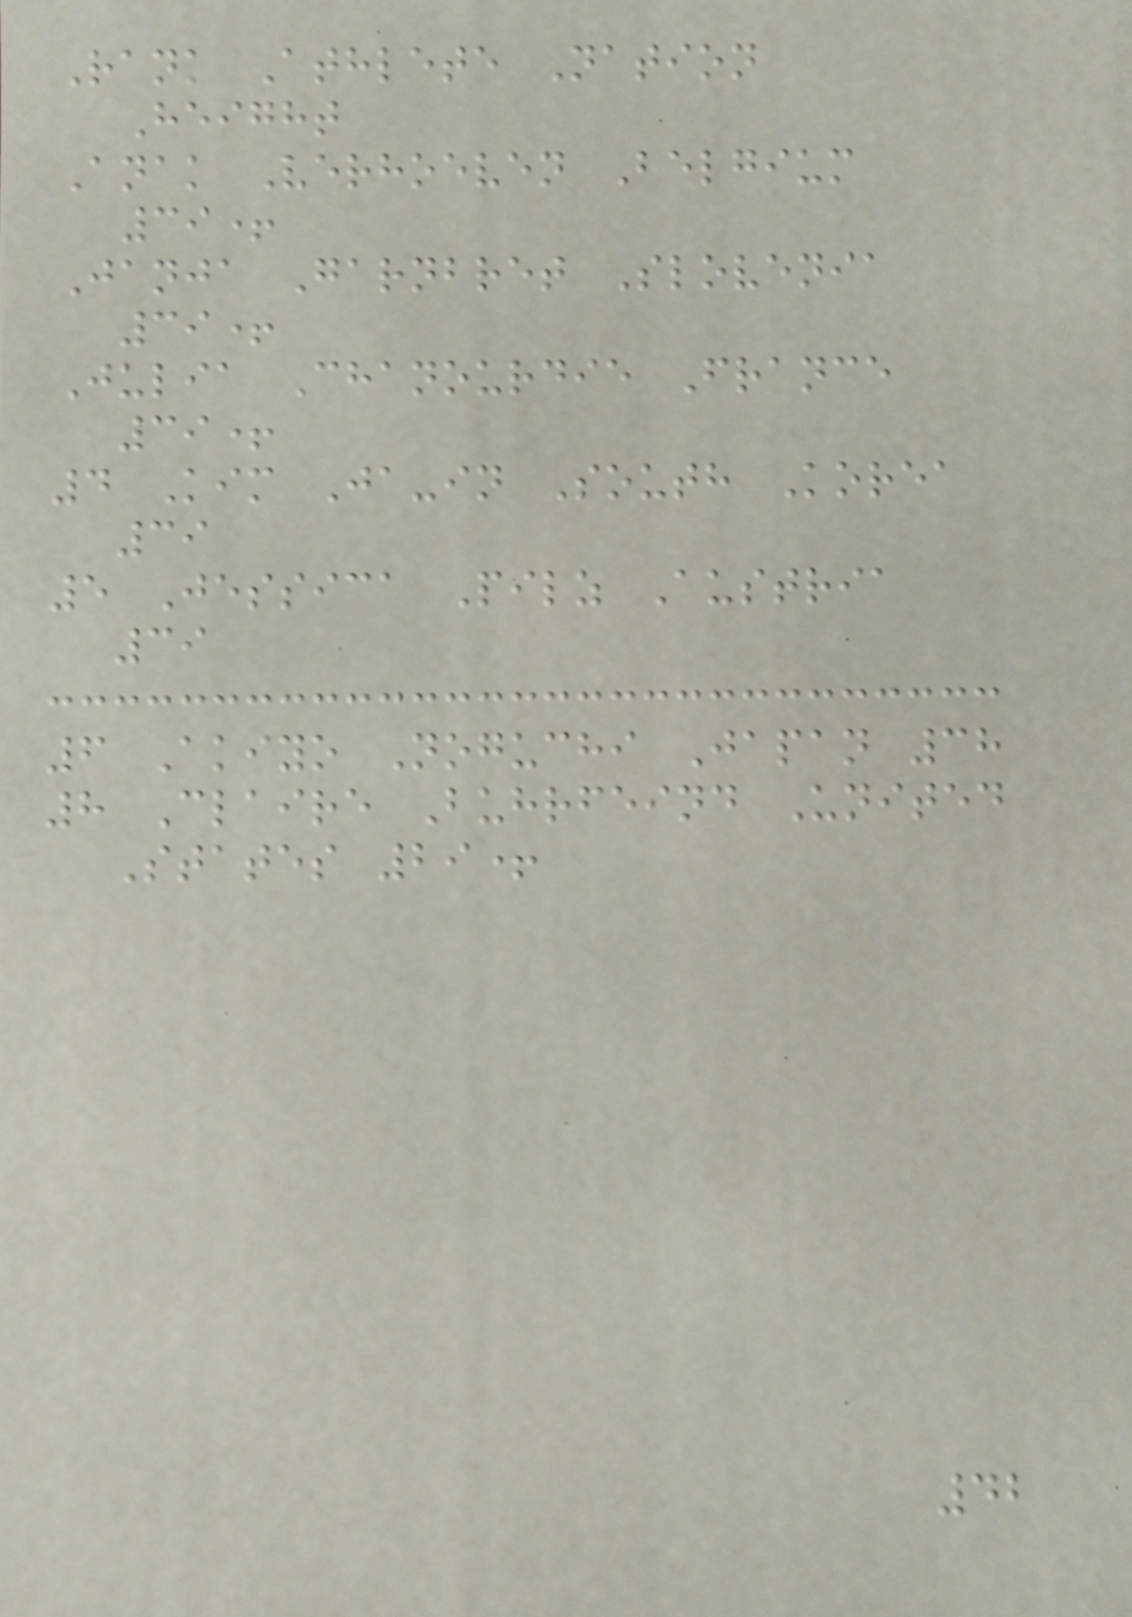Rank Athlete Nation
Height
Anak Verhoeven Belgium
39+
Janja Garnbret Slovenia
39+
Julia Chanourdie France
39+
4 Kim Ja-in South Korea
39
5 Jessica Pilz Austria
39
6 Akiyo Noguchi Japan 38
8 Claire Buhrfeind United
States 29+
42
